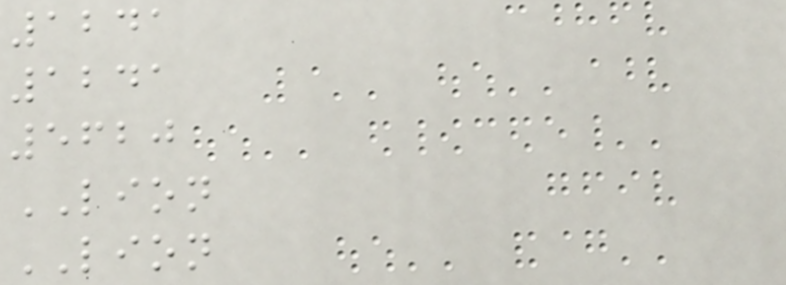1241
1241
5620
LION
LION
